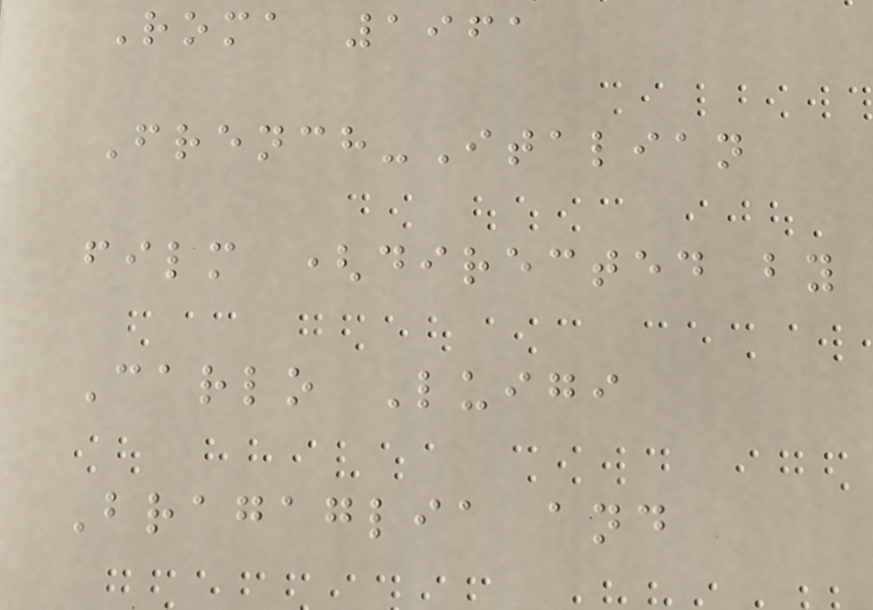Roma 1961
French-Italian
film (directed by
Carlo Luigi
Bragaglia and
